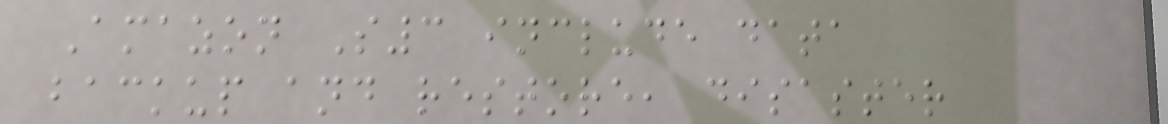Amazon S3 include data
backup and restore, disaster
